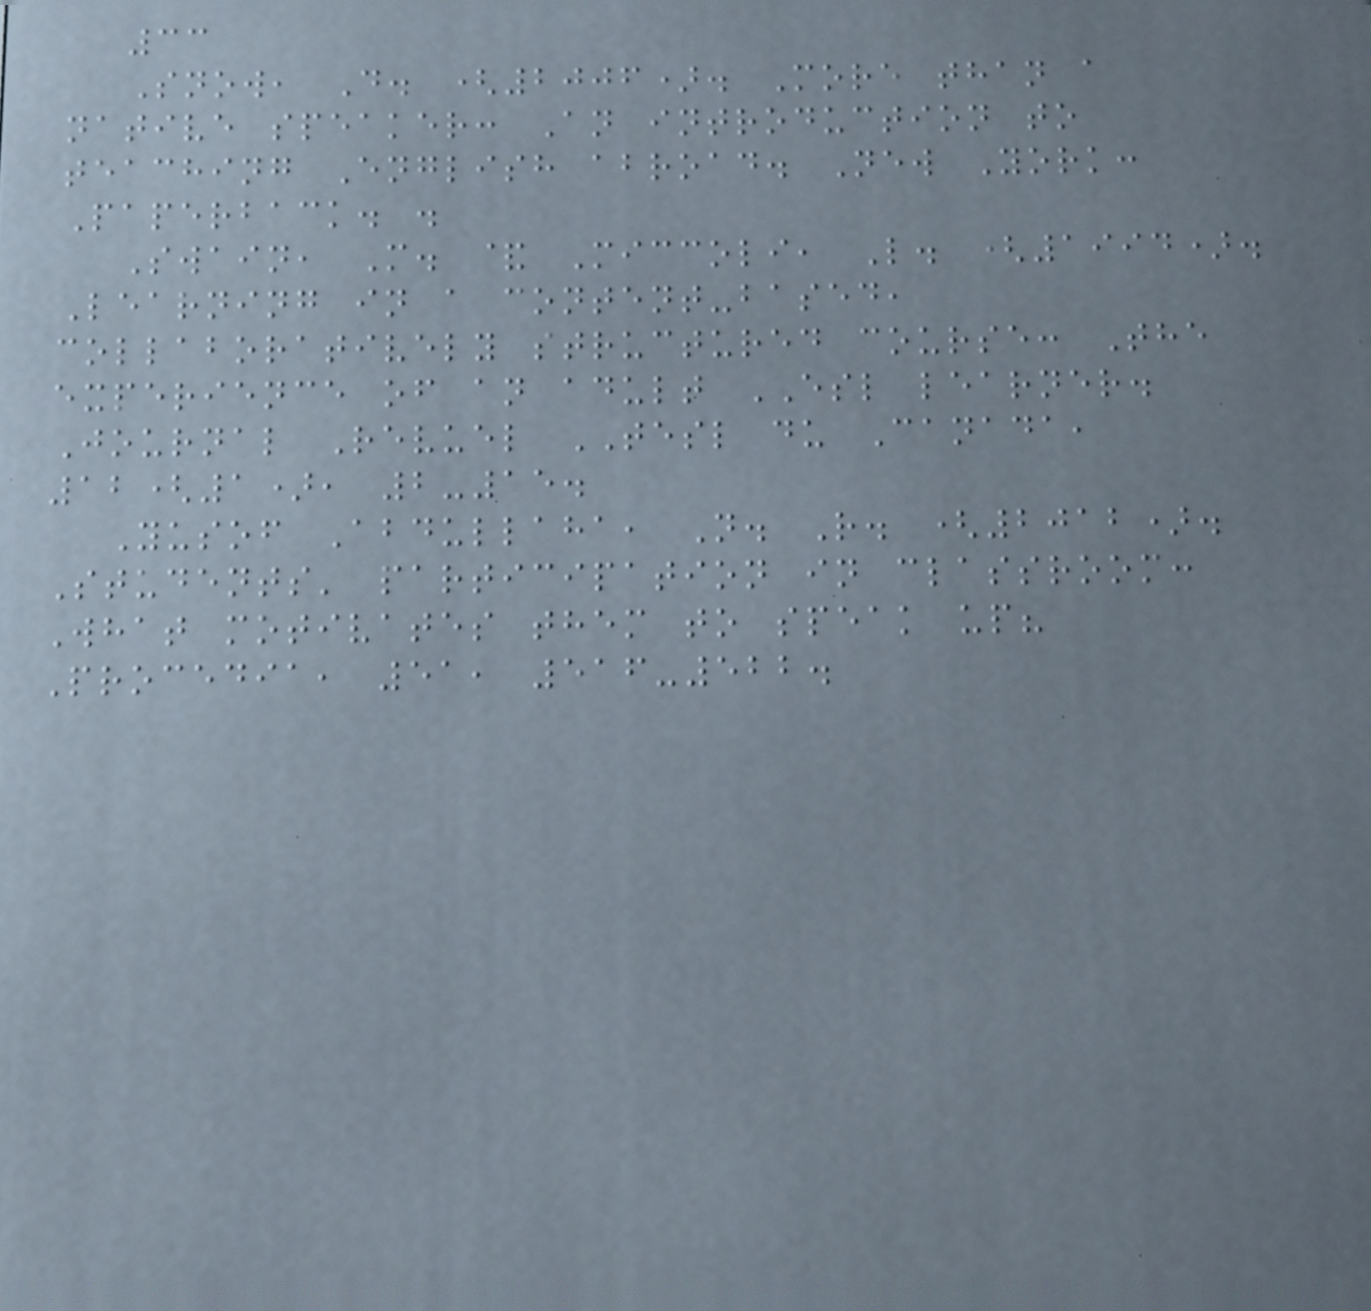33
Snow, D. (2006). More than a
native speaker: An introduction to
teaching English abroad. New York:
Paperback. .
Swain, M. & Miccoli, L. (1994).
Learning in a content-based,
collaboratively structured course: The
experience of an adult ESL learner.
Journal Revuel TESL du Canada,
12(1), 2-15.
Yusof Abdullaha, N. R. (2012).
Students' participation in classroom:
What motivates them to speak up?
Procedia, 51, 516-522.
